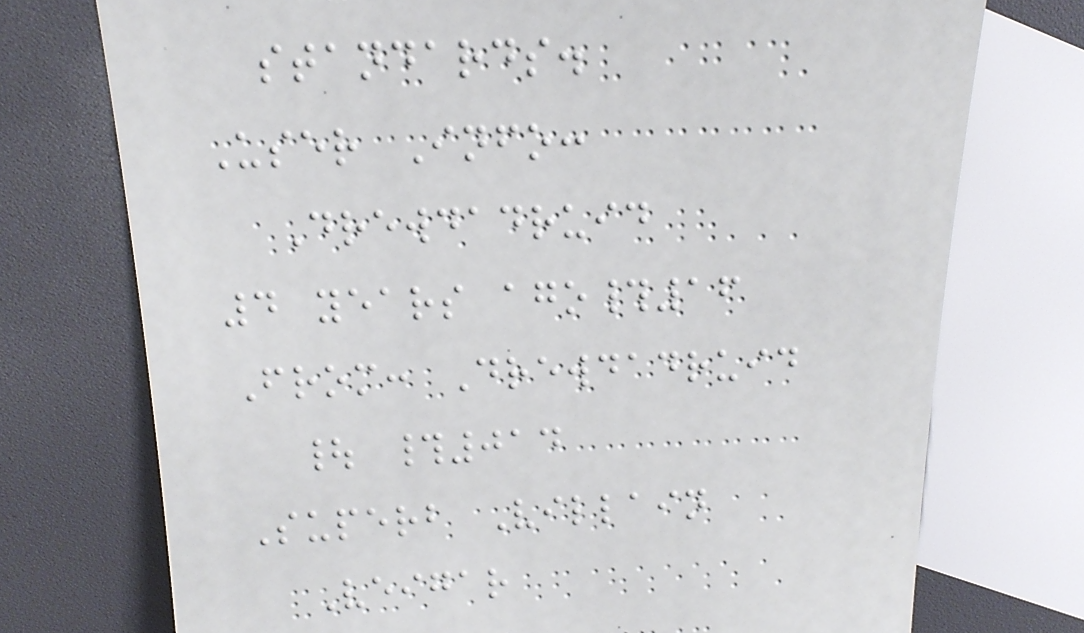standards.
User Info:
Drewdadruid
4 years ago#16
From: Drewdadruid
| #014
Superb Villain
Veigar
